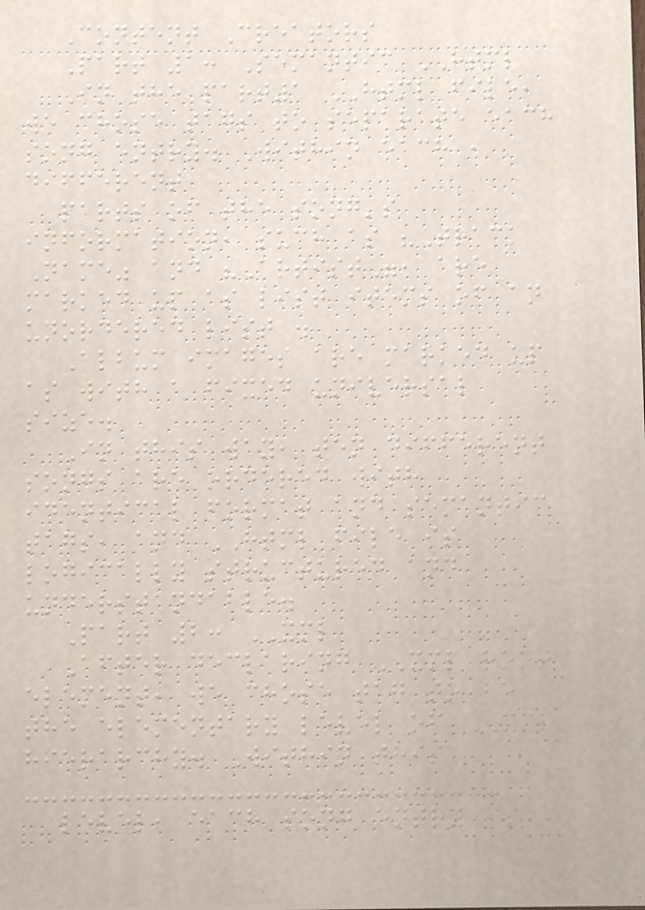Content Creators
Part 1: Semantic HTML
In the part1 HTML file,
we chose tags to separate each
song entry. Within each ,
different
parts of the song's
information, such as "Track
Name" and "Artist", are
marked up as list items of an
unordered list .
Album images are marked up
as with a fixed universal
size.
In this way, ten different
songs are ordered with
identical format and semantic
tags, and HTML file is
logically structured and
understandable.
Part 2: XML
After declaring XML root
element, we chose tag to be
the elementary level of XML
hierarchy. Within this
level, each song entry is
